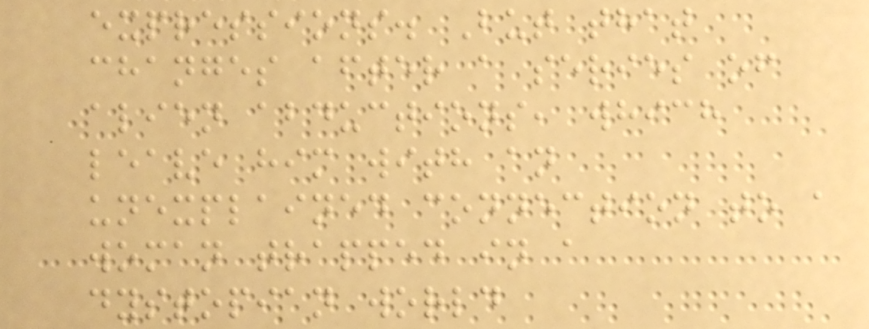expressions. But that
changes after a series of
alien abductions, which
leave him with an
unexplained connection to a
woman trapped in a
dystopian world
